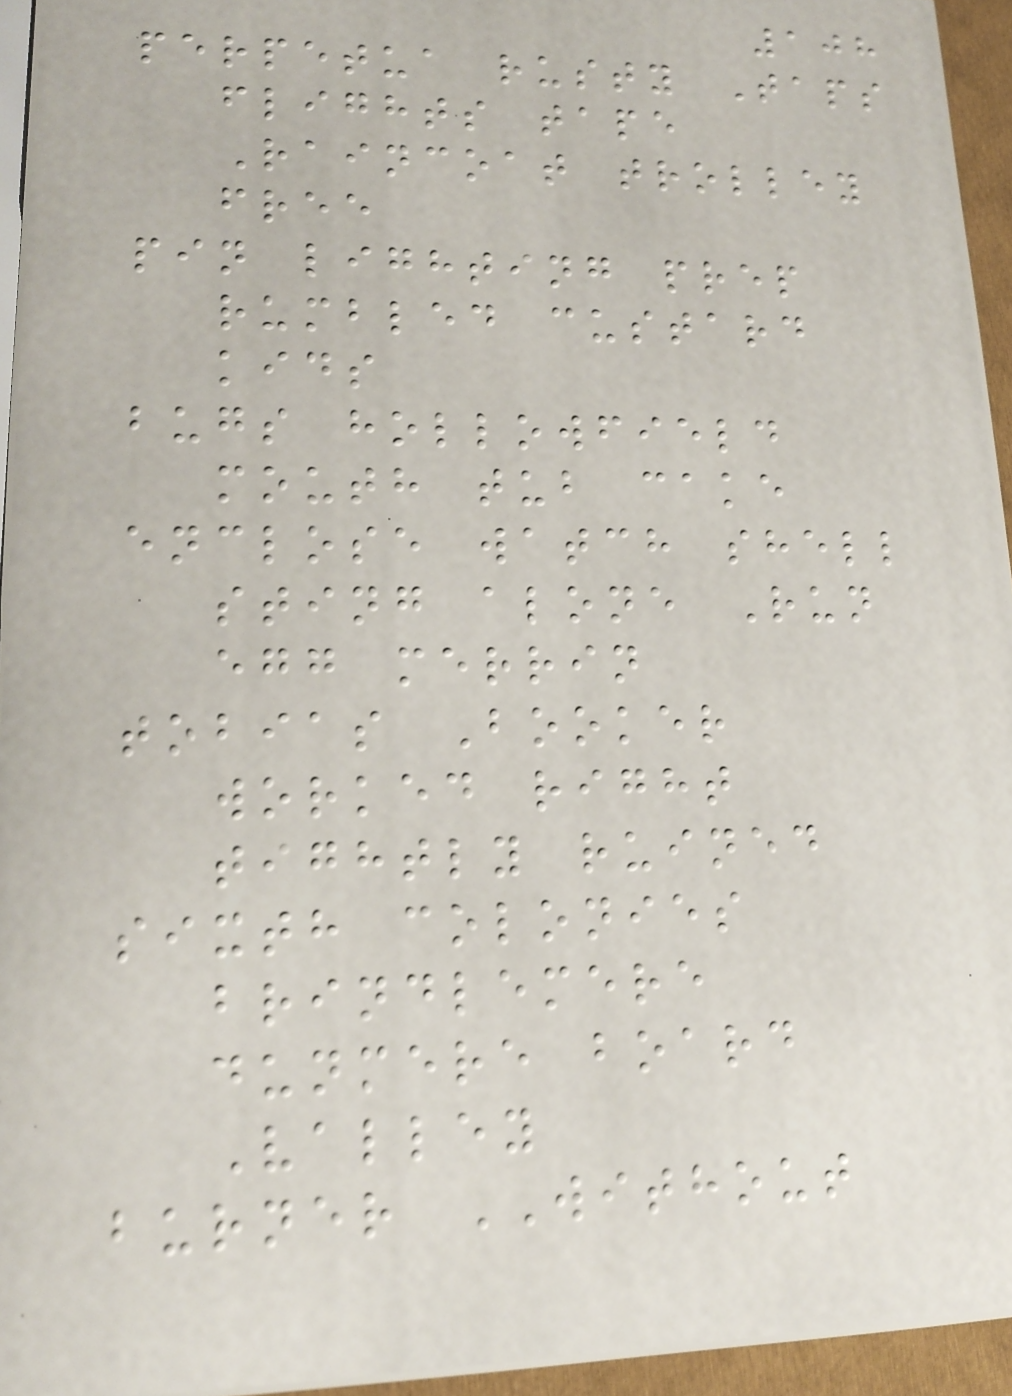108
perpetua rusty Taps
flights tape
Raincoat trolley
free
pin lighting prep
rumbled custard
kids
bugs hollowfield
mouth tub cake
enclose watch shell
sting alone Run
egg merrin
tobias Booker
worked right
tightly ruined
sixth colonies
brindlemere
dunmere board
Valley
burner WITHOUT
